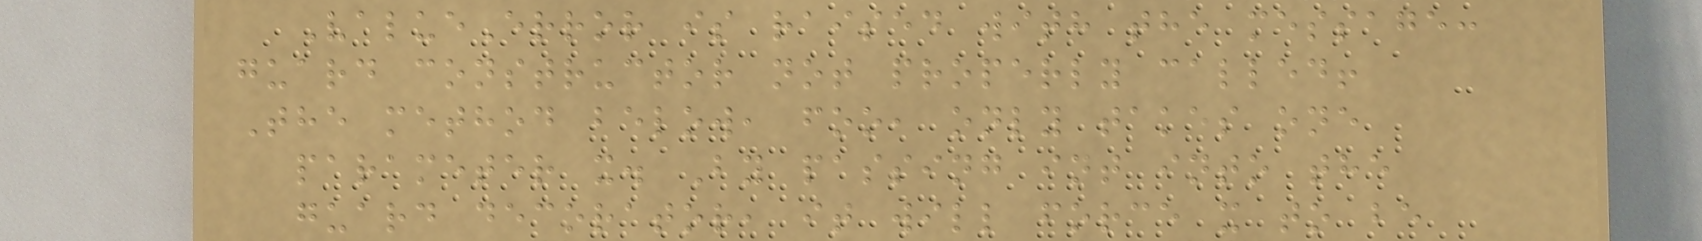ValueError is raised with the message:
guard constructor not properly called!
The method below, foo, only takes one
parameter x. By passing int into the
guard decorator, it will force x to be
